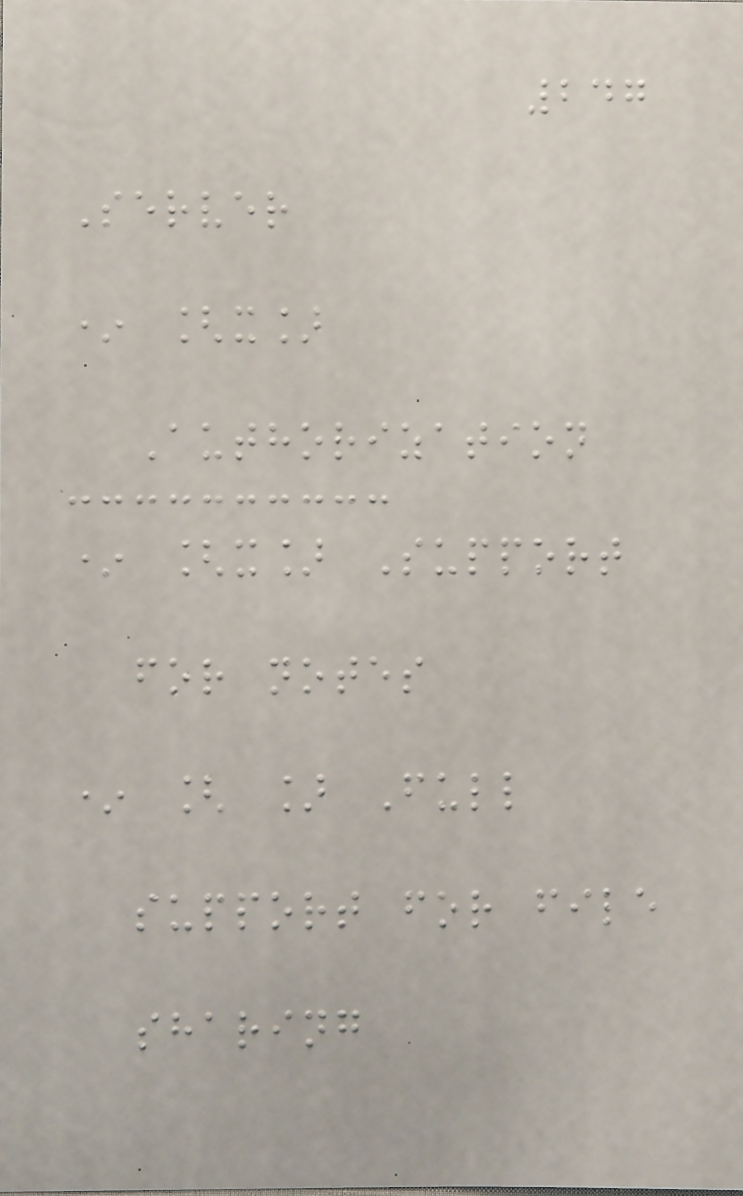247
Server
* [x]
Authorization
* [x] Support
for notes
* [ ] Full
support for file
sharing
